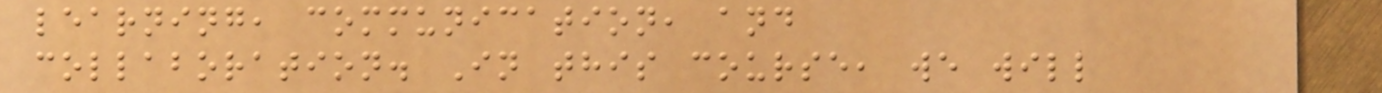learning, communication, and
collaboration. In this course, we will
